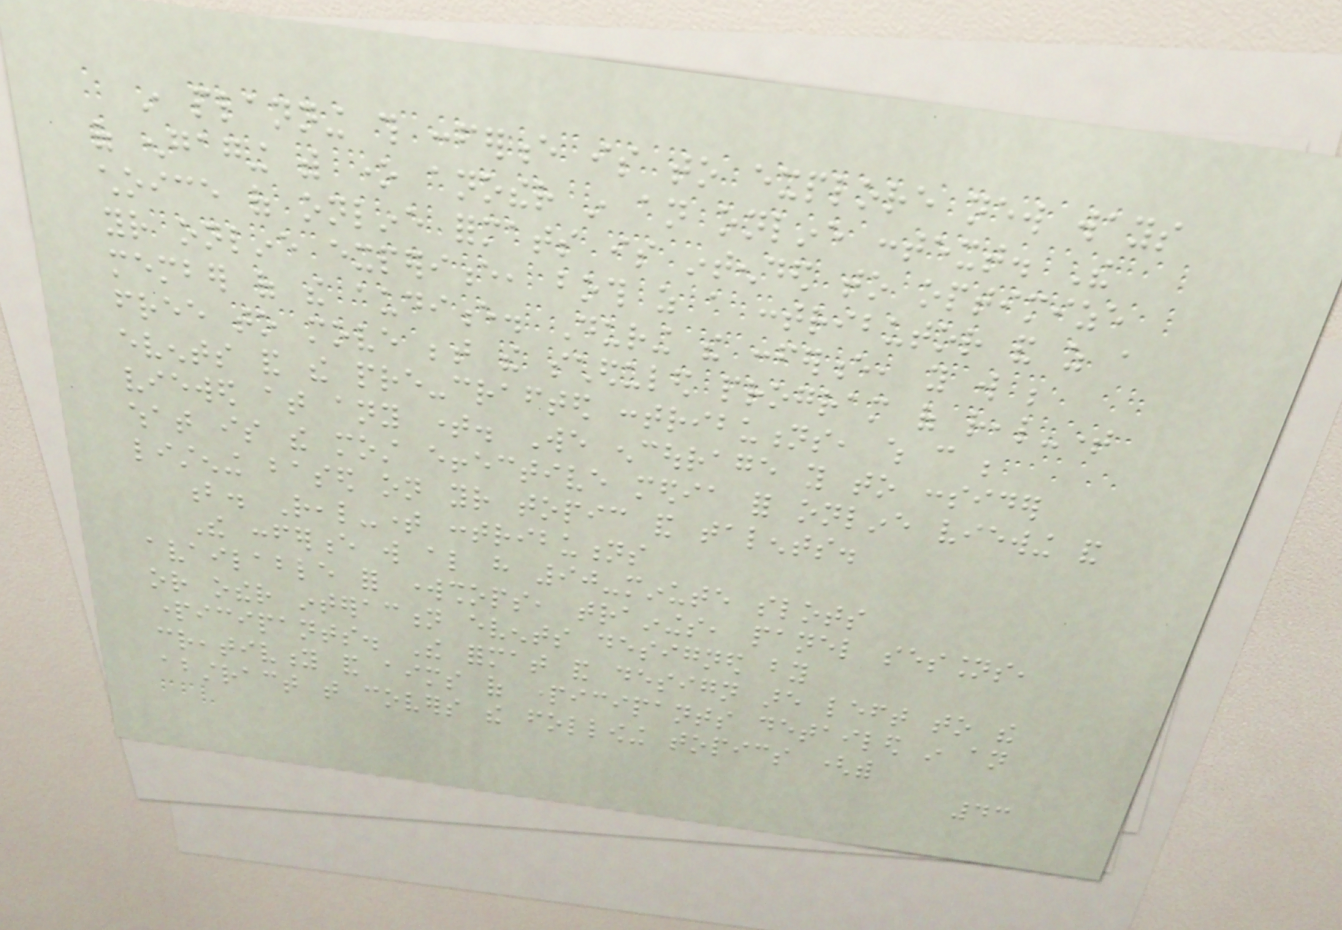in planning this conference is to explore new ways
of engaging with one another in an online context. The
choice of online formats is intended to optimize
your online experience, both as a contributor and as a
member of the audience. During the conference, you will be
free to move between the scheduled program of real-time
events and the pre-crafted contributions, which can be
viewed at any time. We encourage you to consider
what is the most effective media for online viewing and
listening based on your topic and talents.
b. Real-time contributions
The conference will also have 90-minute slots
available for workshops, trainings, panel sessions,
or other interaction events designed by
participants. The format and design are left to the
creativity and aims of participants detailed in an
abstract that covers the following topics (with
43
